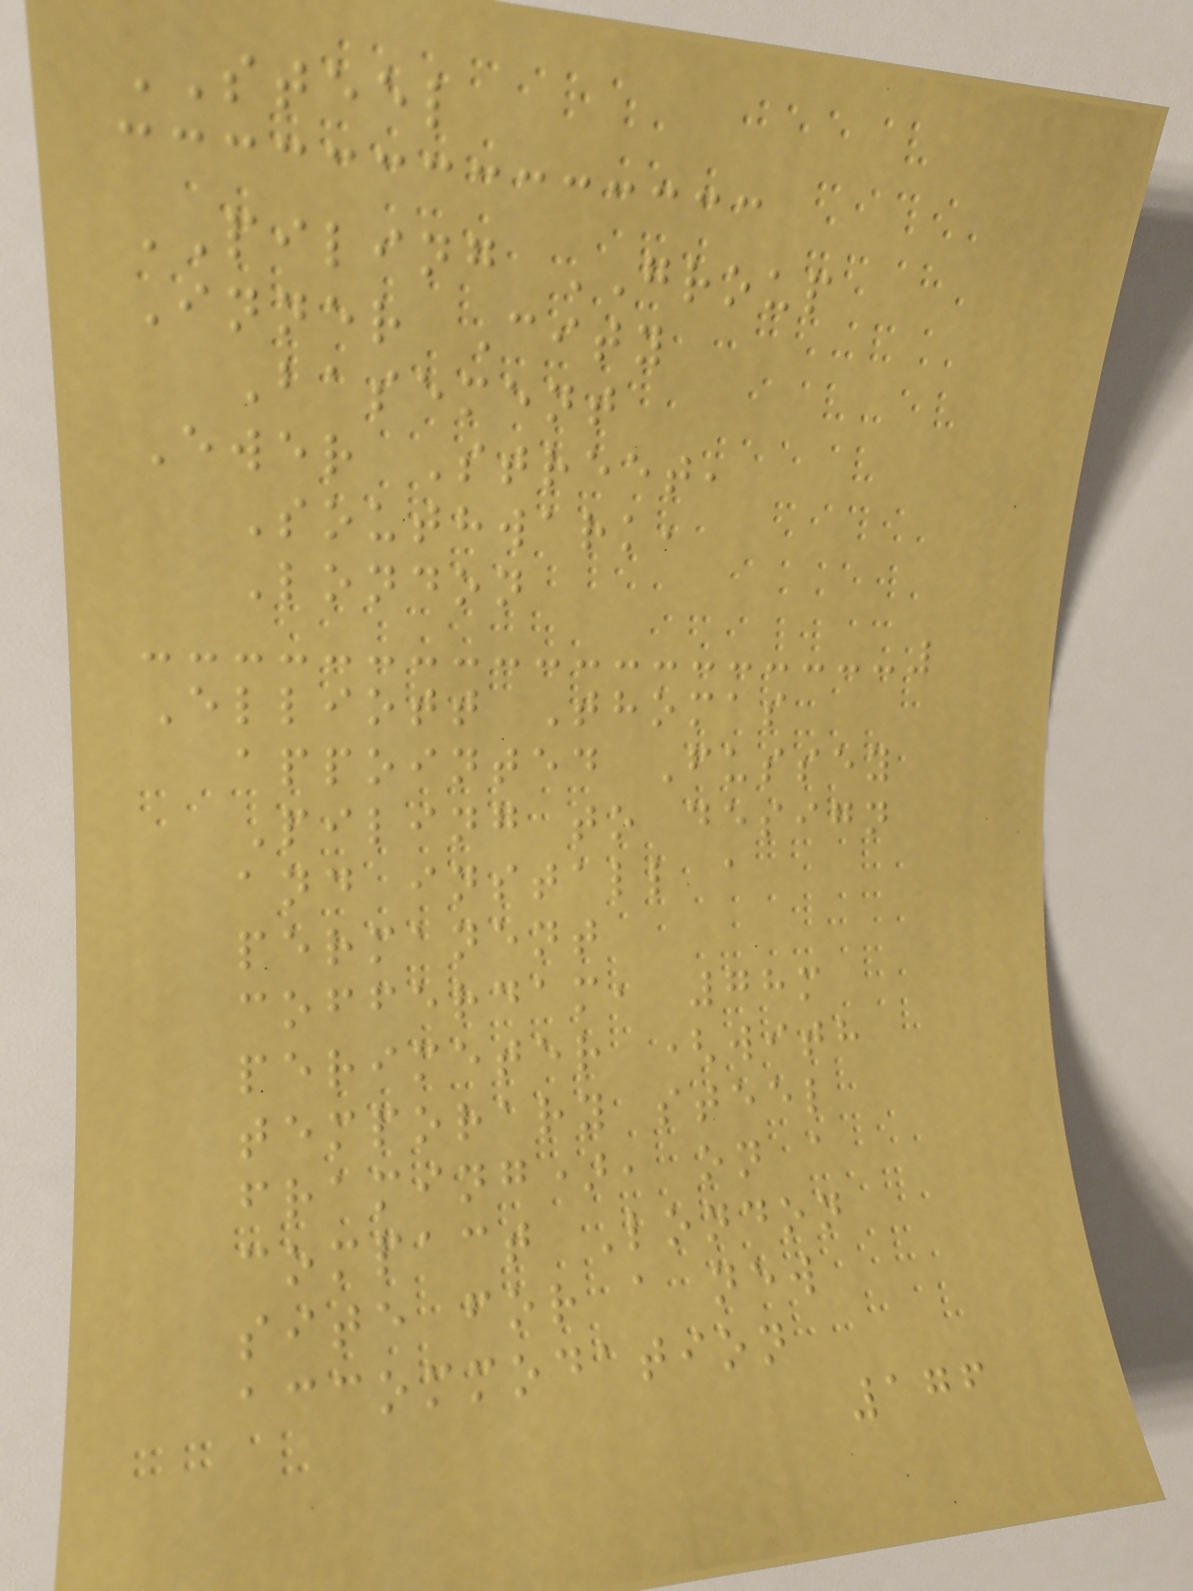STEEL
PILING GROUP
Inner City
Basement
Ewer Street,
Southwark,
London
Elliott Thomas
appointed Fussey
Piling to design
and install a
permanent
cofferdam, 78m
perimeter (with
temporary steel
framing), on a
compact London
site for a new
accommodation
176
